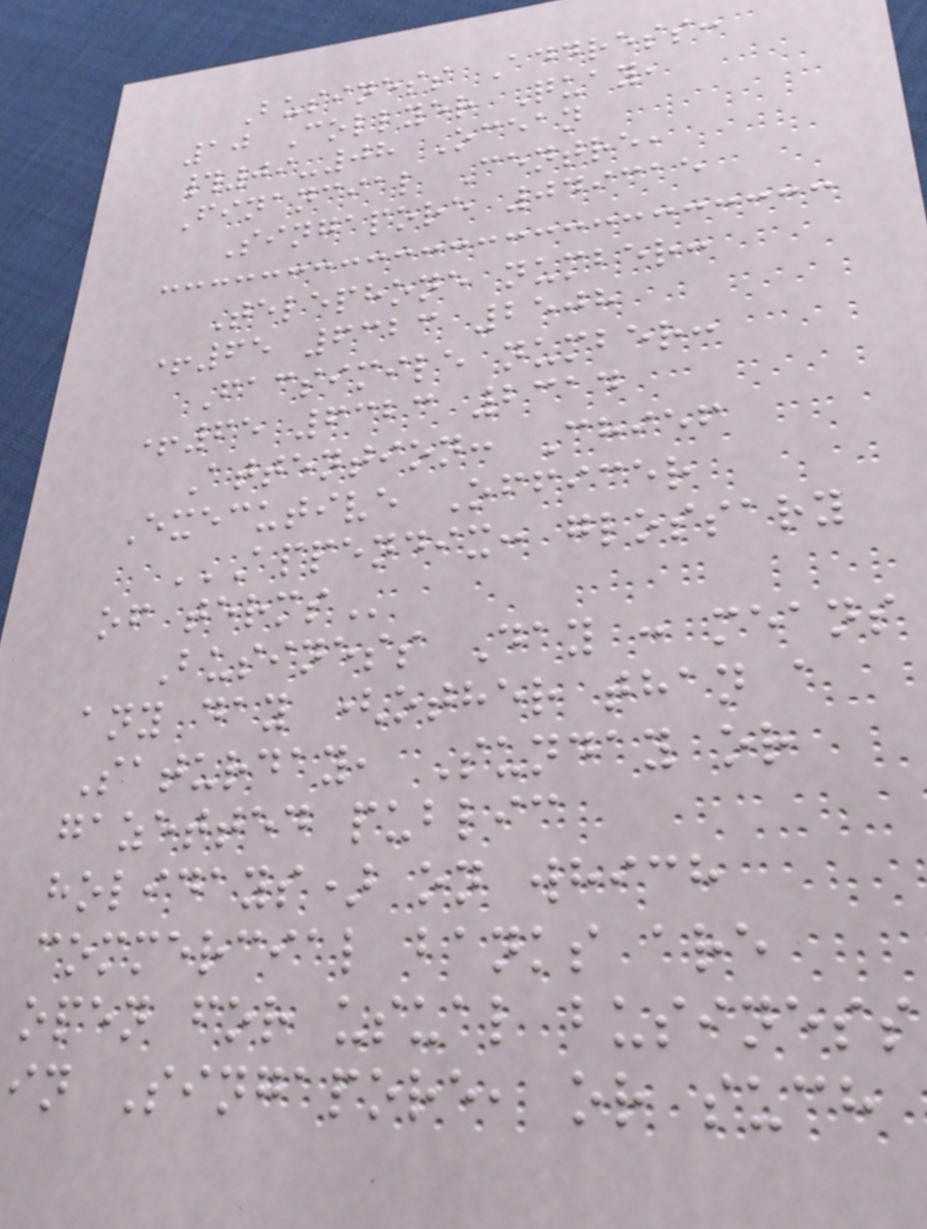Business Address:
10 Collyer Quay,
#09-08 Ocean
Financial Centre,
Singapore 049315
Telephone number:
+65 6323 2508
Facsimile number:
+65 6323 2314
Attention: Chief
Executive Officer
APPENDIX: GLOSSARY
OF TERMS
Business Day : means
any day (other than a
Saturday, Sunday or
gazetted public
holidays) on which
commercial banks are
open for usual business
in Singapore, or such
